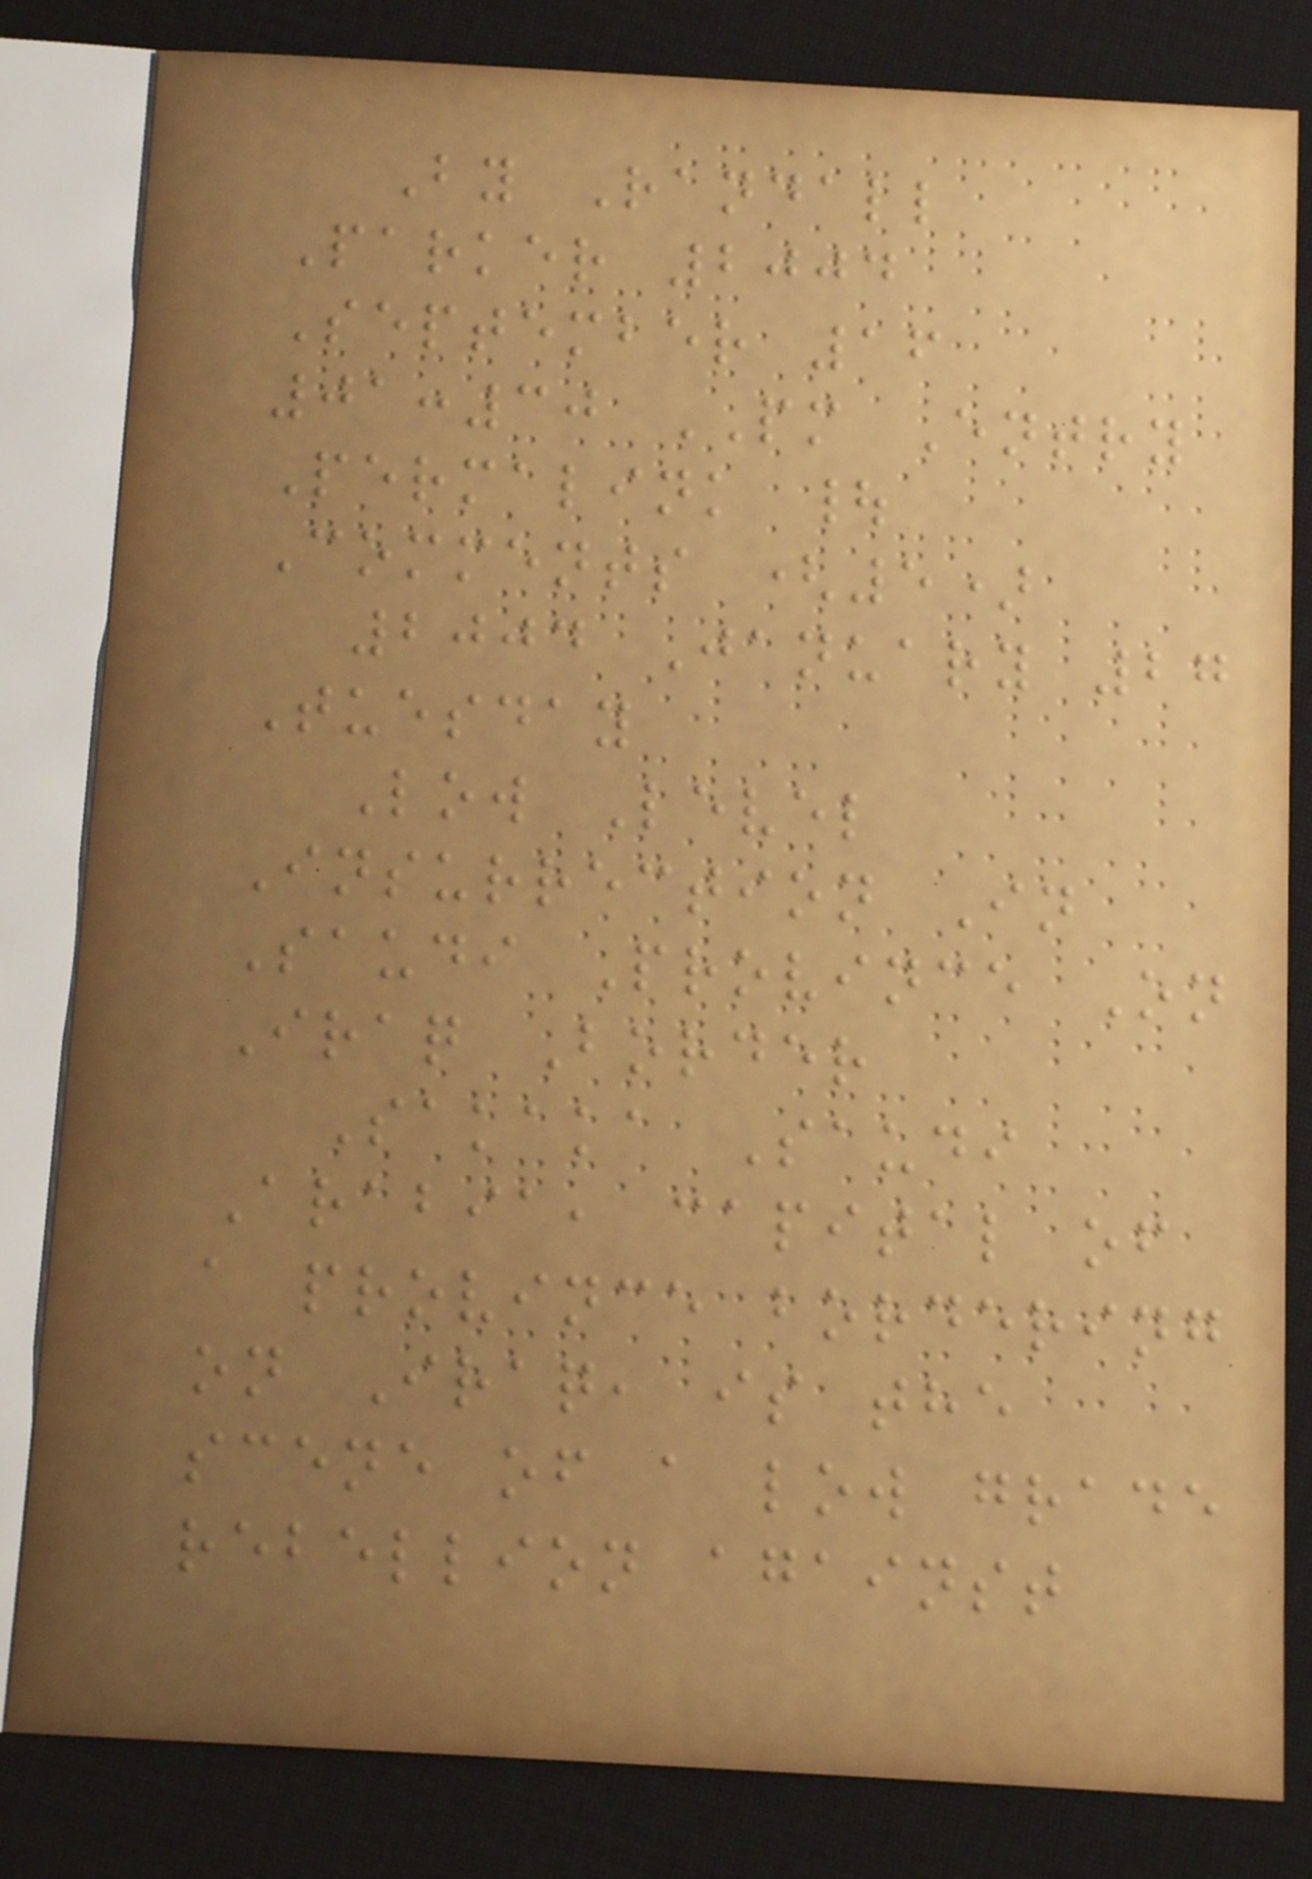By Randall
Parker 2004
September 16
01:30 PM Entry
Permalink |
Comments (5)
2004 January 27
Tuesday
Low Level
Insurrection In
Saudi Province On
Iraq Border
Sakaka Saudi
Arabia, capital of
a province bordering
on Iraq, is the
scene of a low grade
rebellion against
